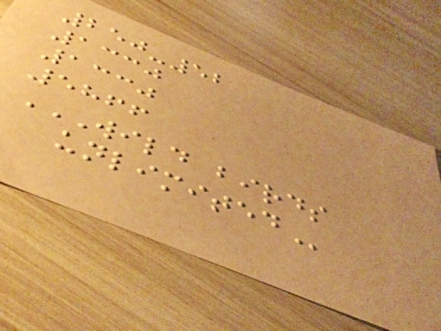250-52
1330
1330
5866
WILD BIRDS
UNLIMITED
